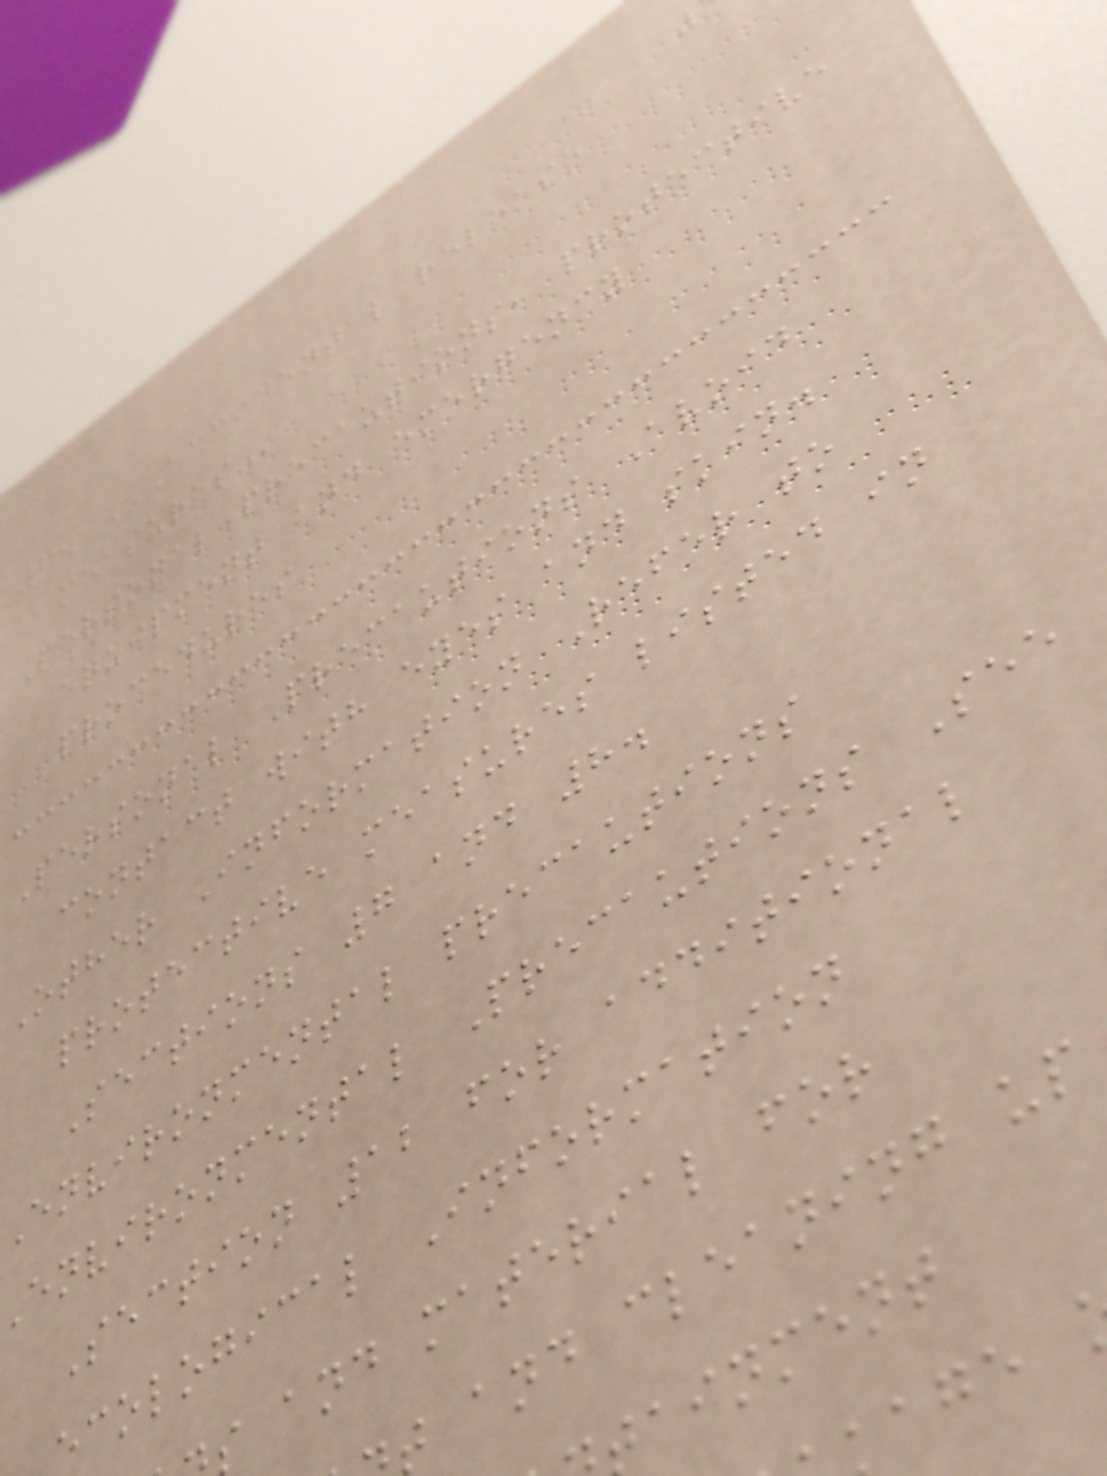6. ACCIDENTAL RELEASE
Personal precautions, protective
equipment and emergency
procedures
Personal Precautions Avoid
contact with eyes and skin.
Other Information Refer to
protective measures listed in
Sections 7 and 8.
Environmental precautions
environmental Precautions See
Section 12 for additional
ecological Information
and material for
and cleaning up
ainment
